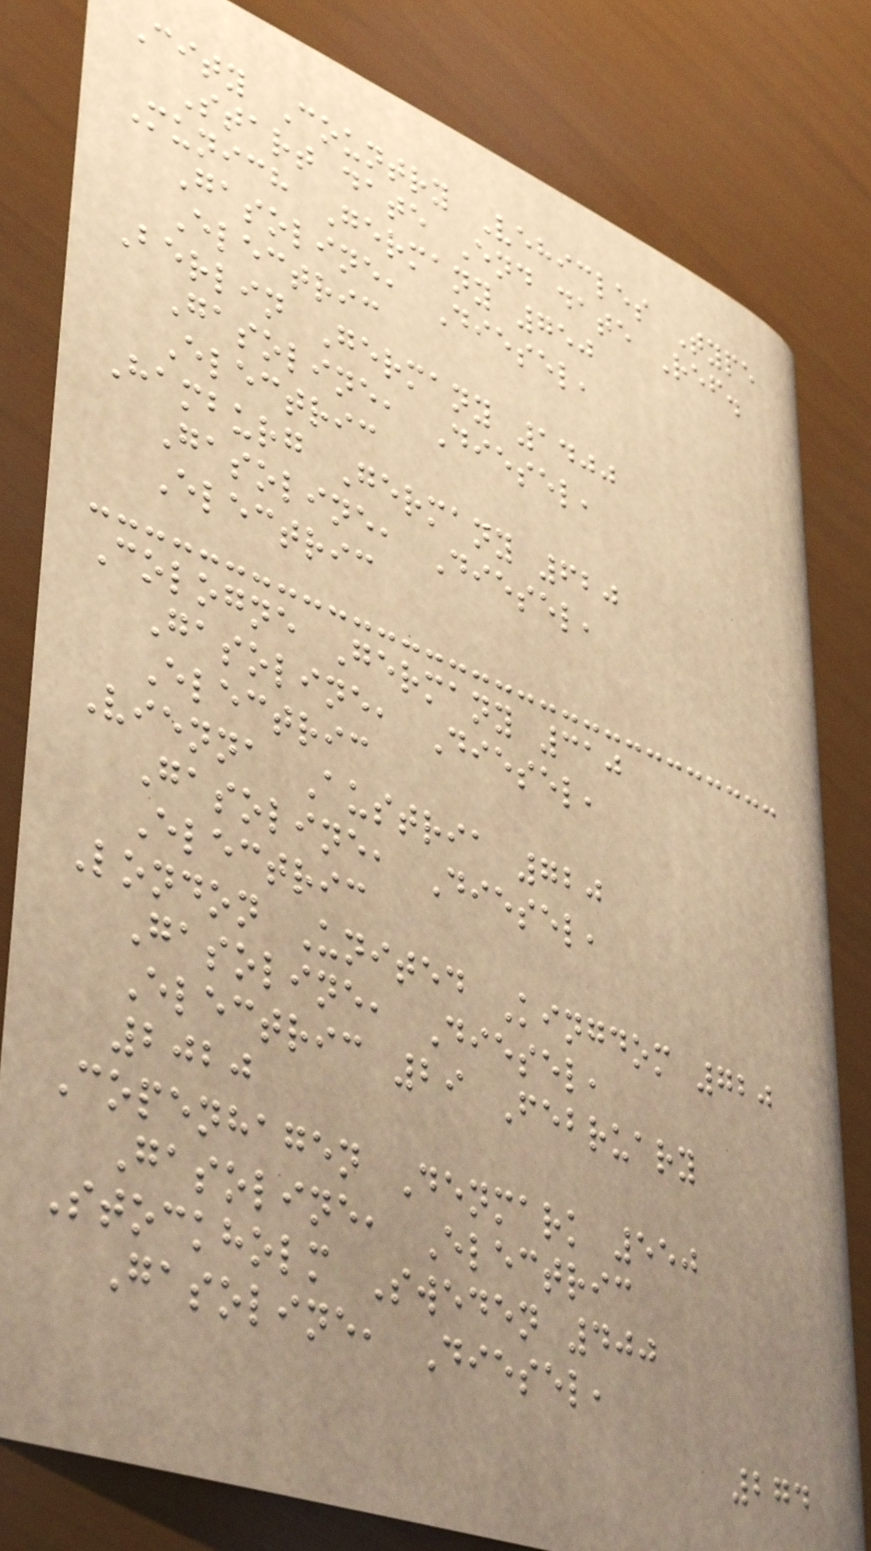City Country Vehicles Type
Start date End date Ref.
Munich Germany 750
Gasoline, Diesel,
Electric
Berlin Germany 1400
Gasoline, Diesel,
Electric
Hamburg Germany 620
Gasoline, Diesel,
Electric
Cologne Germany 310
Gasoline, Diesel,
Electric
Vienna Austria 720
Gasoline, Diesel,
Electric
London United Kingdom 720
Gasoline, Diesel,
Electric 29 February
2020
Copenhagen Denmark 550
Gasoline, Electric
Stockholm Sweden 400
Gasoline, Diesel,
274
